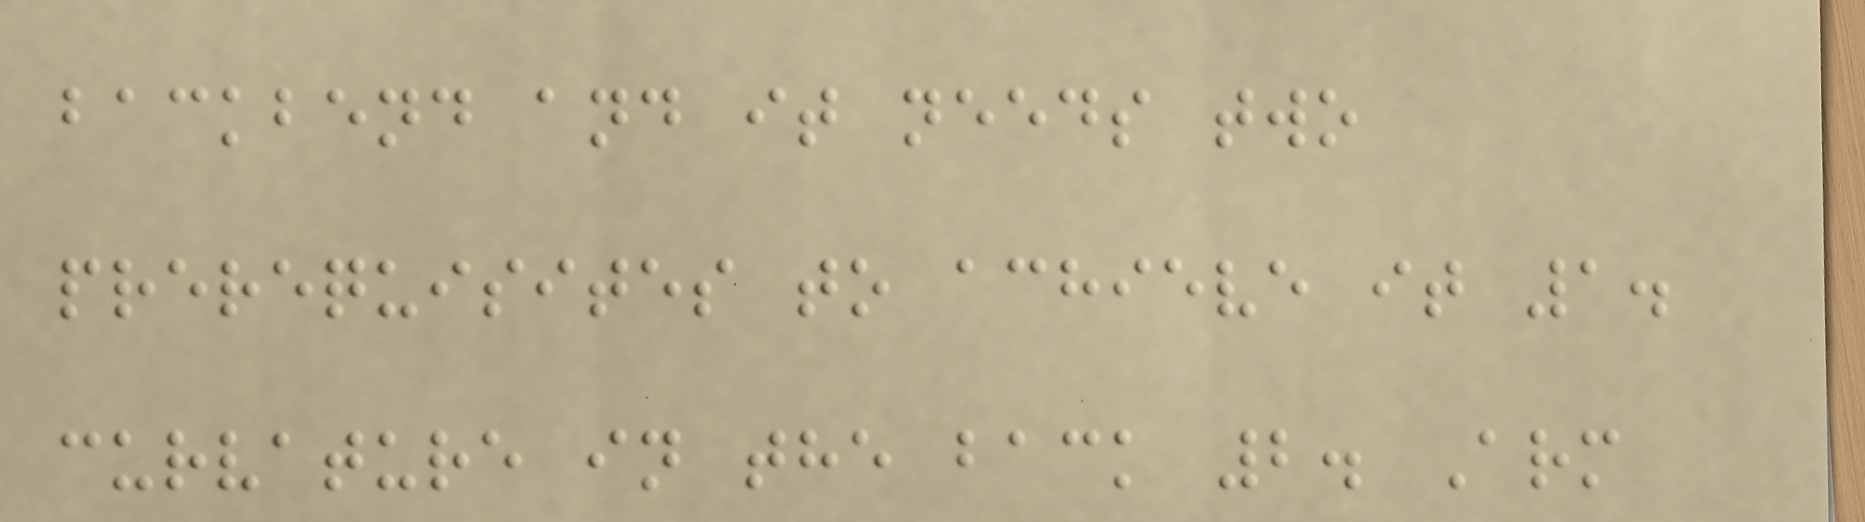backbend and it needs two
prerequisites to achieve it 1.
curvature in the back 2. Arm
